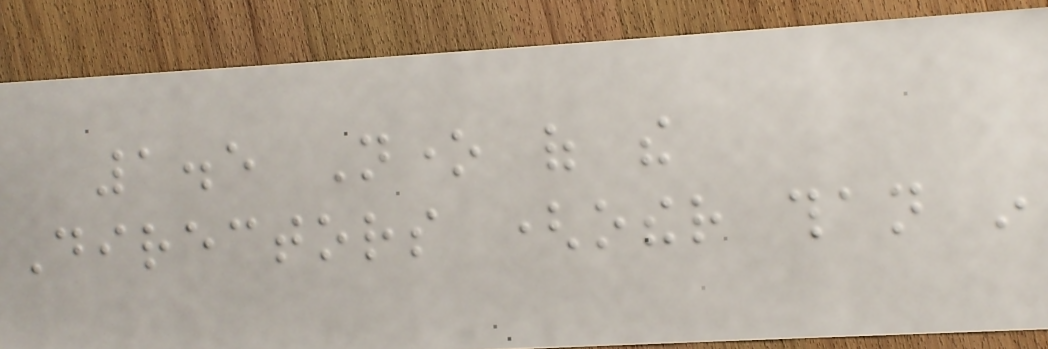1.5 None of the
Directors (other than in
